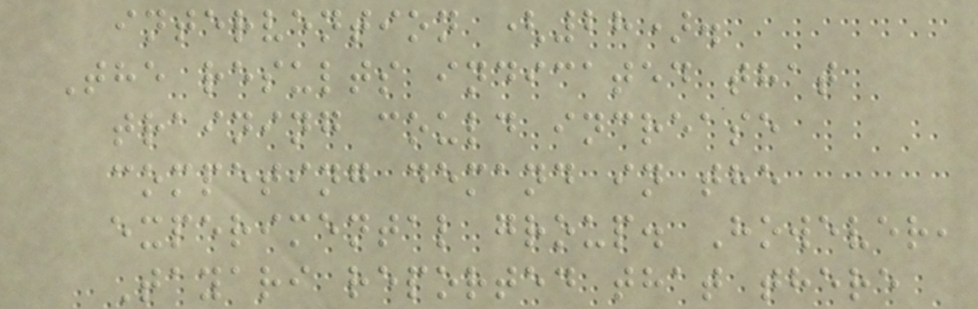intervention (28).
The results indicated that
training could increase
competing demand in the
experimental group. However,
Tayari reported that there
